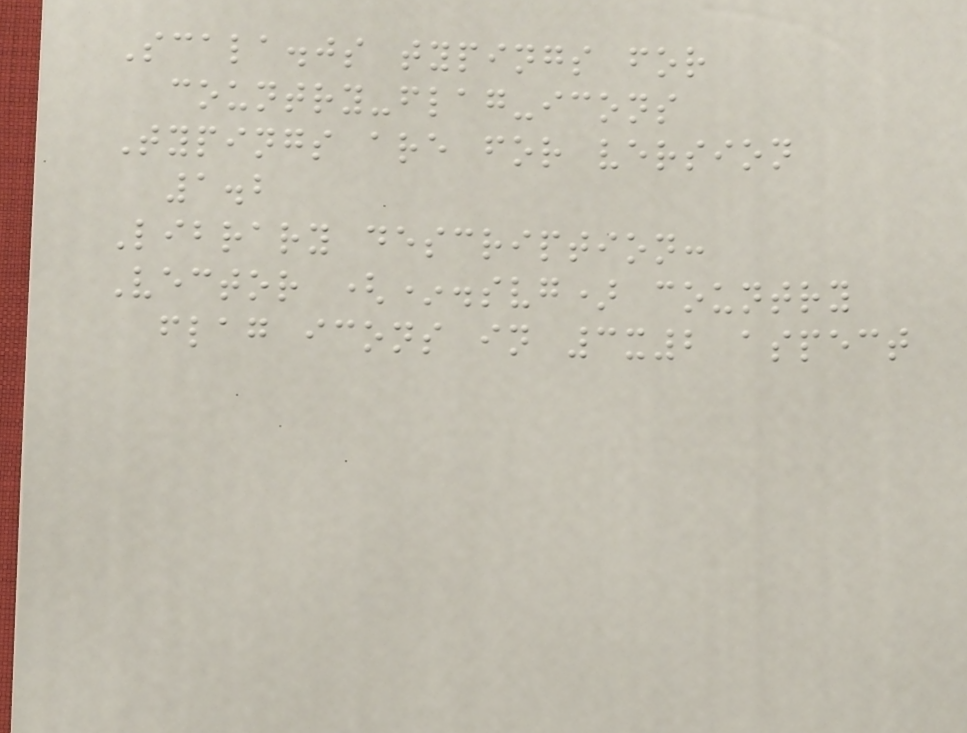Scala.js typings for
country-flag-icons
Typings are for version
1.2
Library description:
Vector (*.svg) country
flag icons in 3x2 aspect
